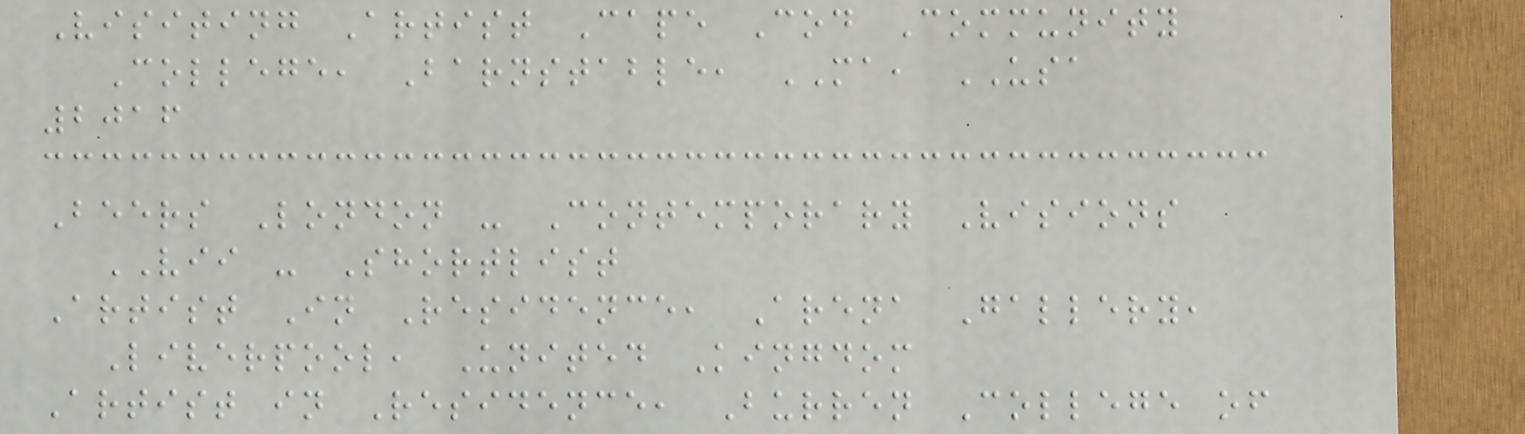Visiting Artist Cape Cod Community
College, Barnstable, MA, USA
2016
Beers London - Contemporary Visions
VII - Shortlist
Artist In Residence, Arena Gallery,
Liverpool, United Kingdom
Artist in Residence, Burren College of
